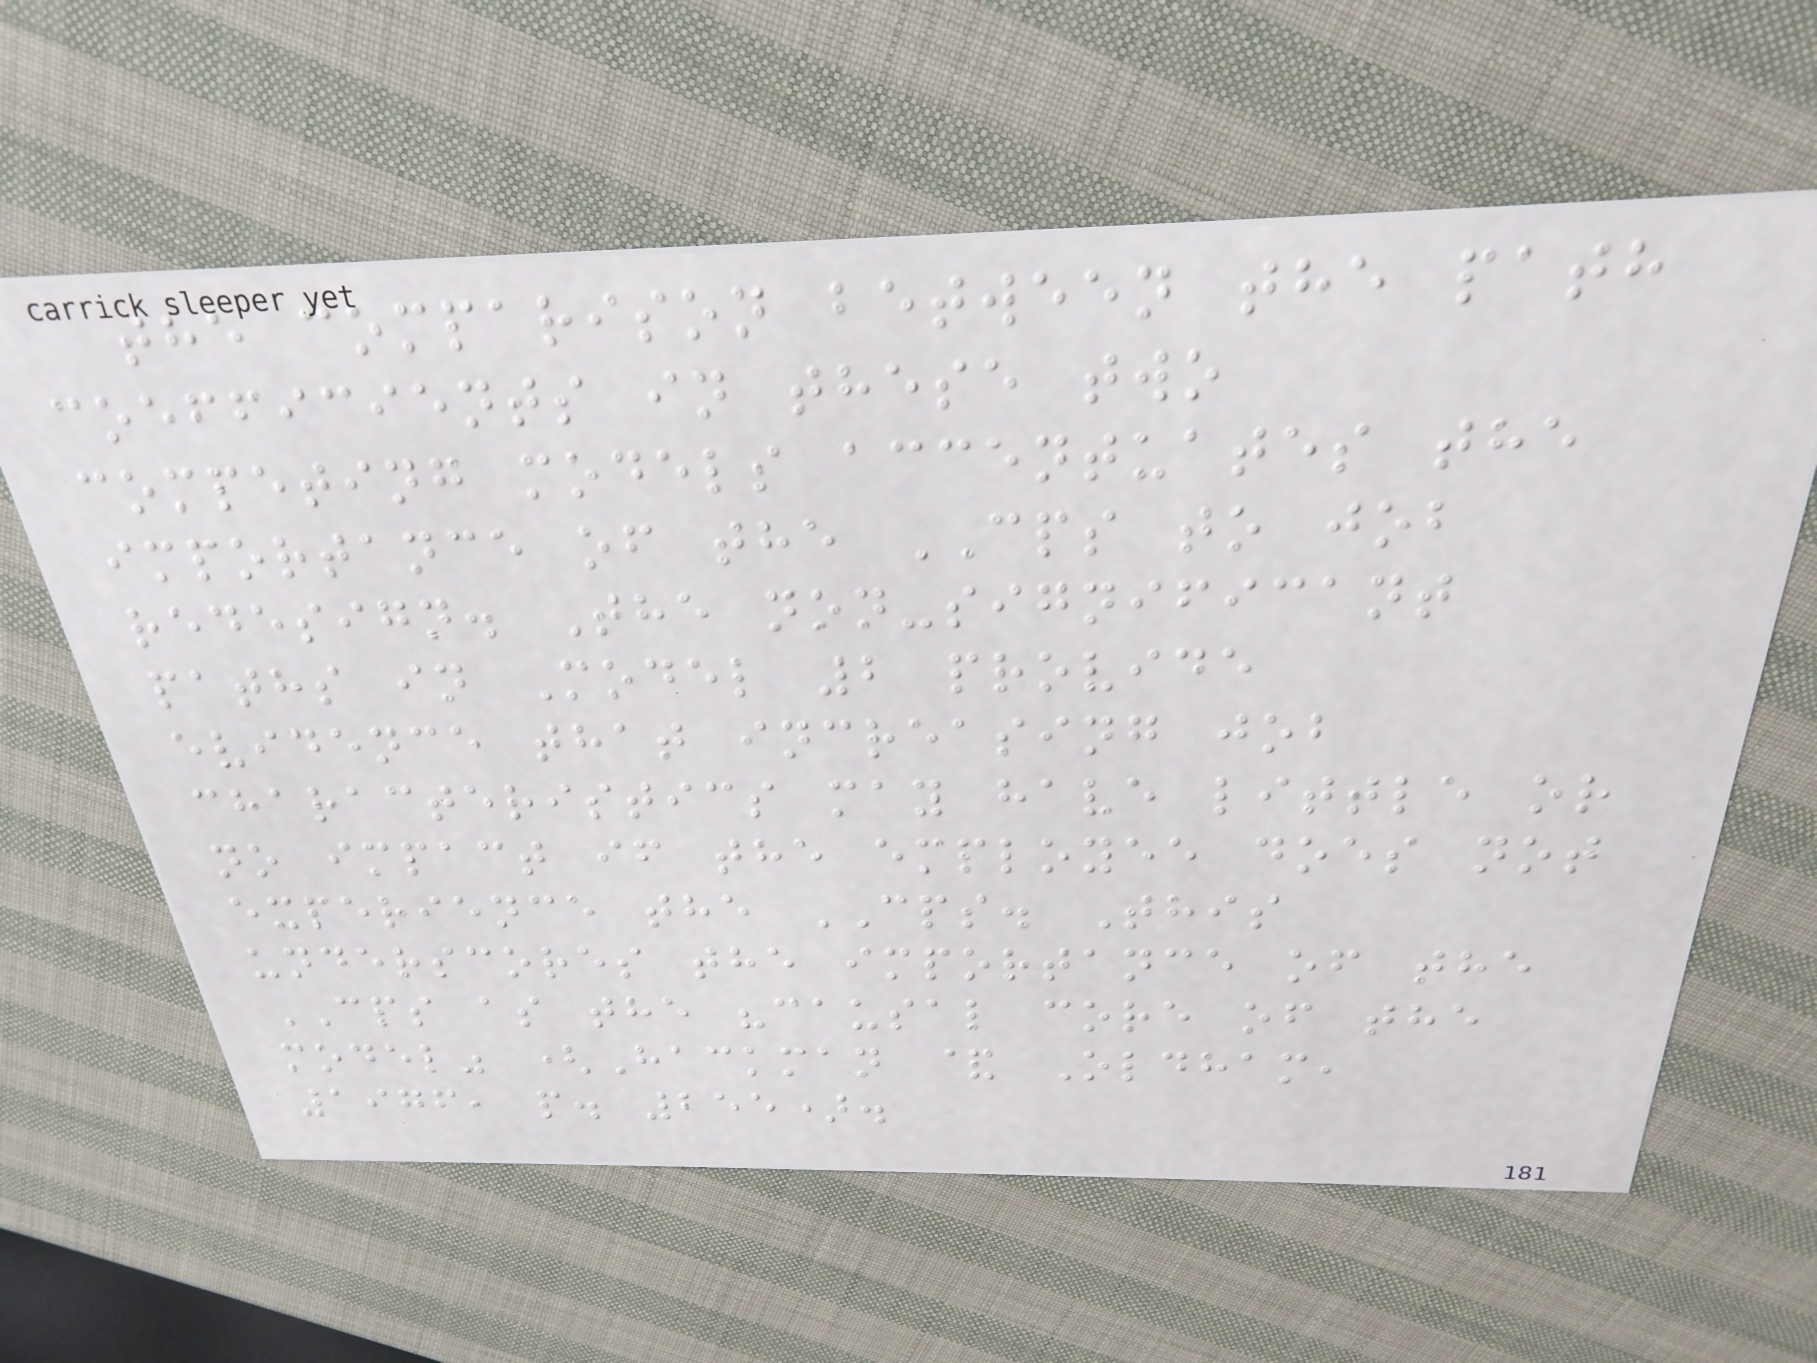the comparison between the path
coefficients in these two
competing models accentuates the
importance of the CPS to job
redesign. The non-significant
paths in Model 2 provide
evidence that increasing job
characteristics may have little or
no impact if the employee does not
experience the CPS. This
underscores the importance of the
CPS as the "causal core of the
model" (Hackman & Oldham,
1976, p. 255).
